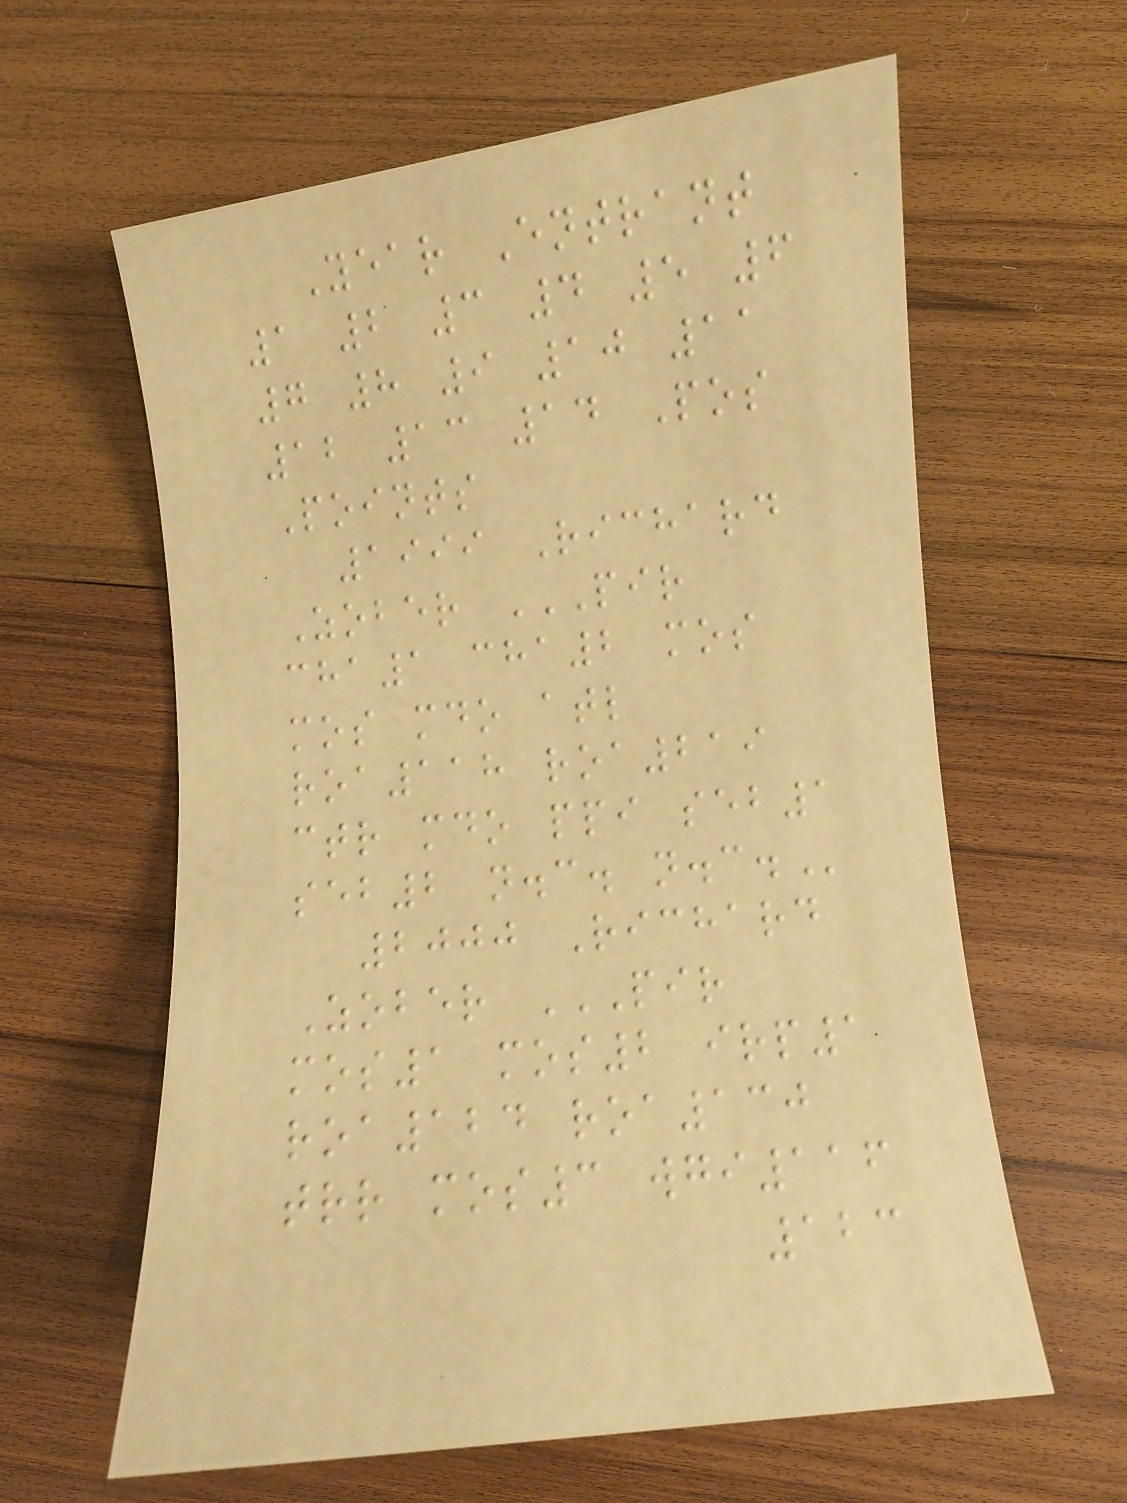Year Entrant
1 2 3 4 5 6
7 8 9 10 11
12 13 14 Pos
Points
1999 Richard
Zober PIR
CHA1 CHA2 MOS
MOS MDO ATL
ROA118 ROA219
CTR MDO PPI SEB1
SEB2 N.C. N.C.
2000 Richard
Zober PIR
MOS1 MOS2 IRP1
ROA124 ROA130
TRR MOS3 WGI116
123
